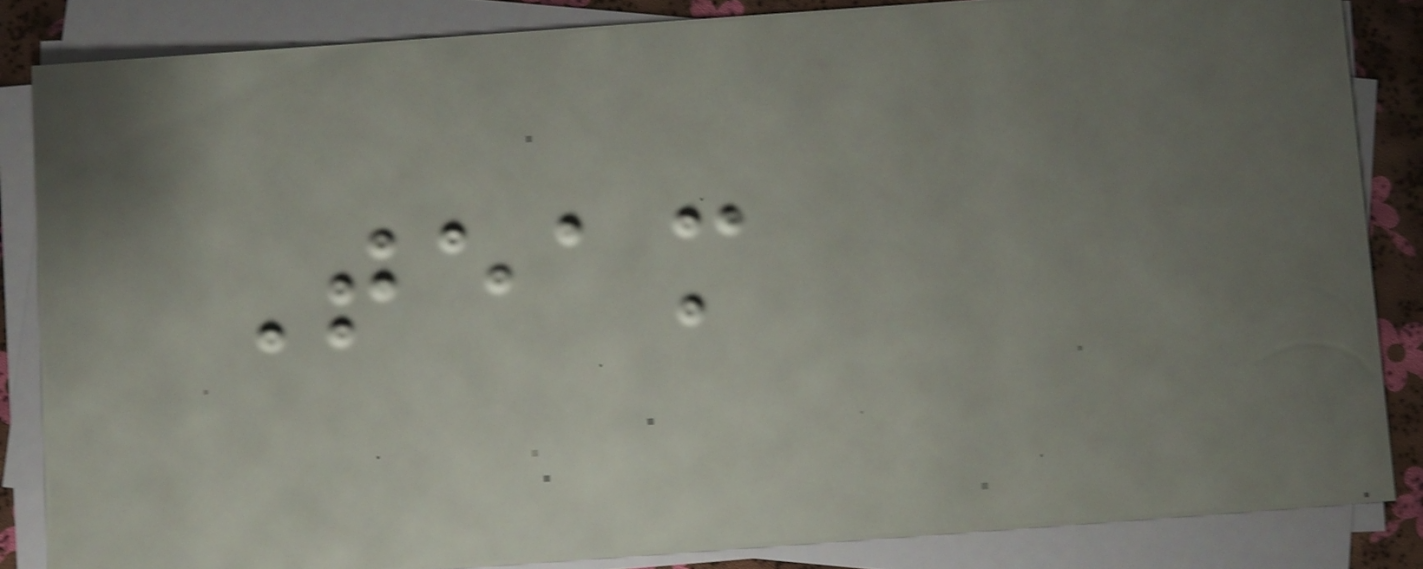Team
